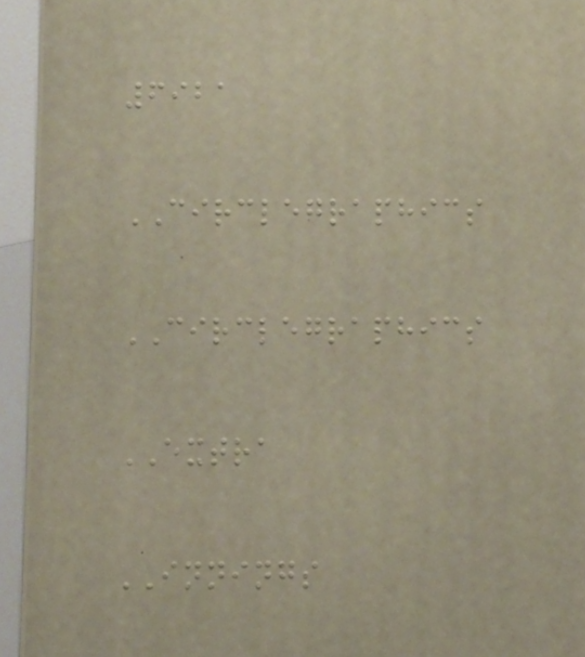6921
CIRCLEGRAPHICS
CIRCLEGRAPHICS
EXTRA
INNINGS
